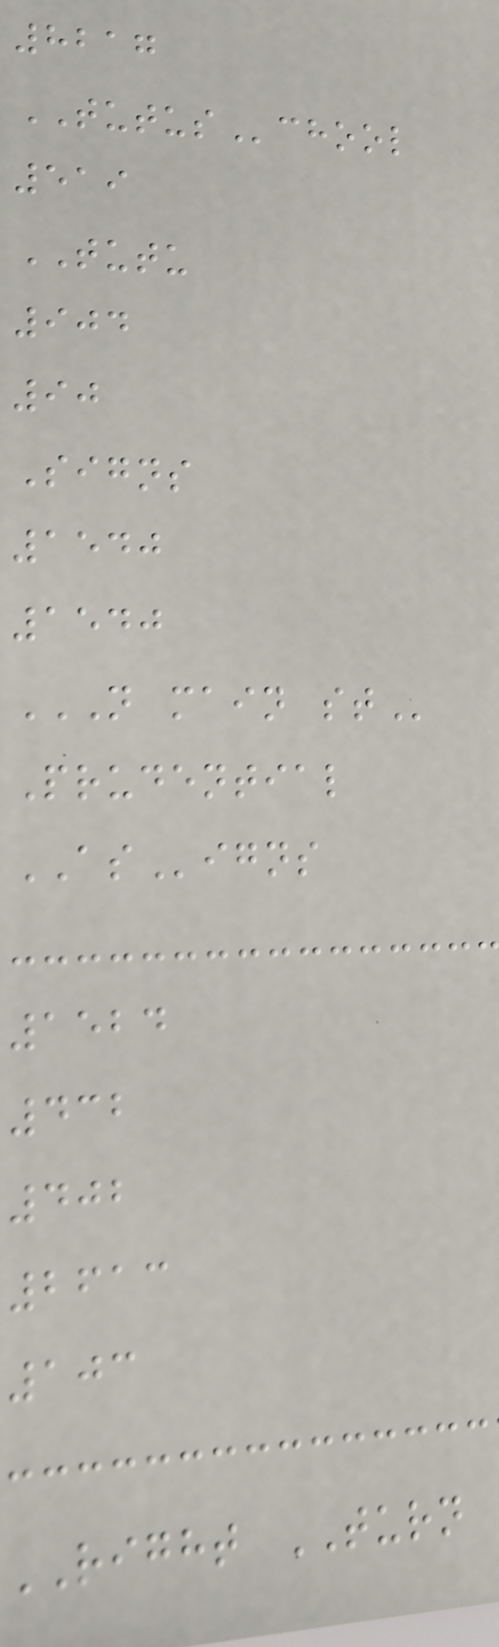8217
TUTUSchool
519
TUTU
904
90
Signs
1540
1540
N MAIN ST
Prudential
ASigns
1524
432
402
2613
103
RIGHT TURN
